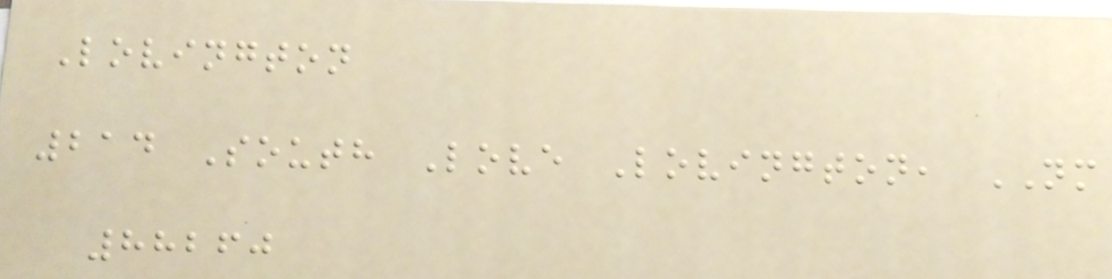Lovington
214 South Love Lovington, NM
88260
